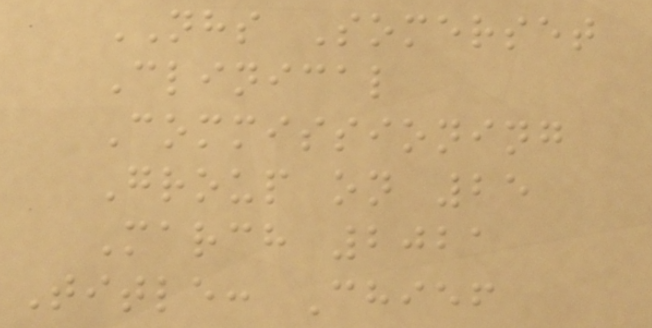NHS Somerset
Clinical
Commissioning
Group on 25
March 2021
Title: Chief
